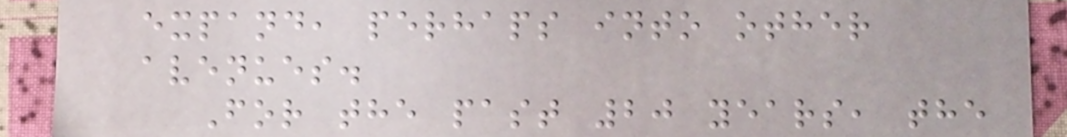expand, perhaps into other
avenues.
For the past 20 years, the
